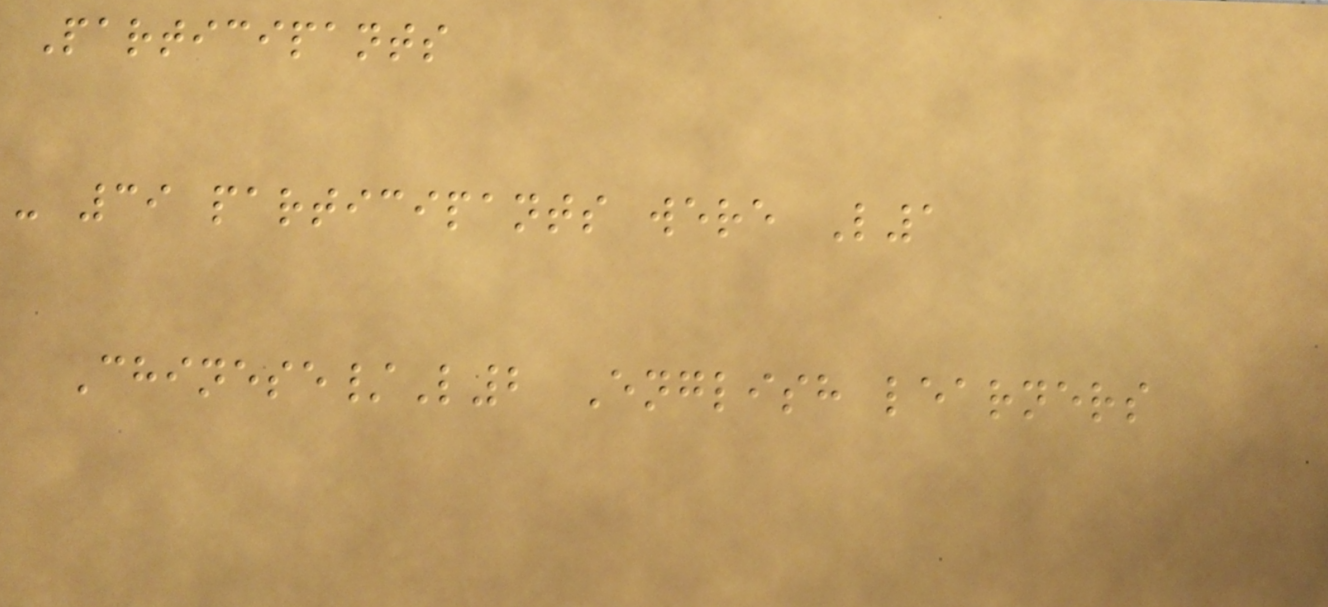Participants
- 39 participants were L1
Chinese/L2 English learners
